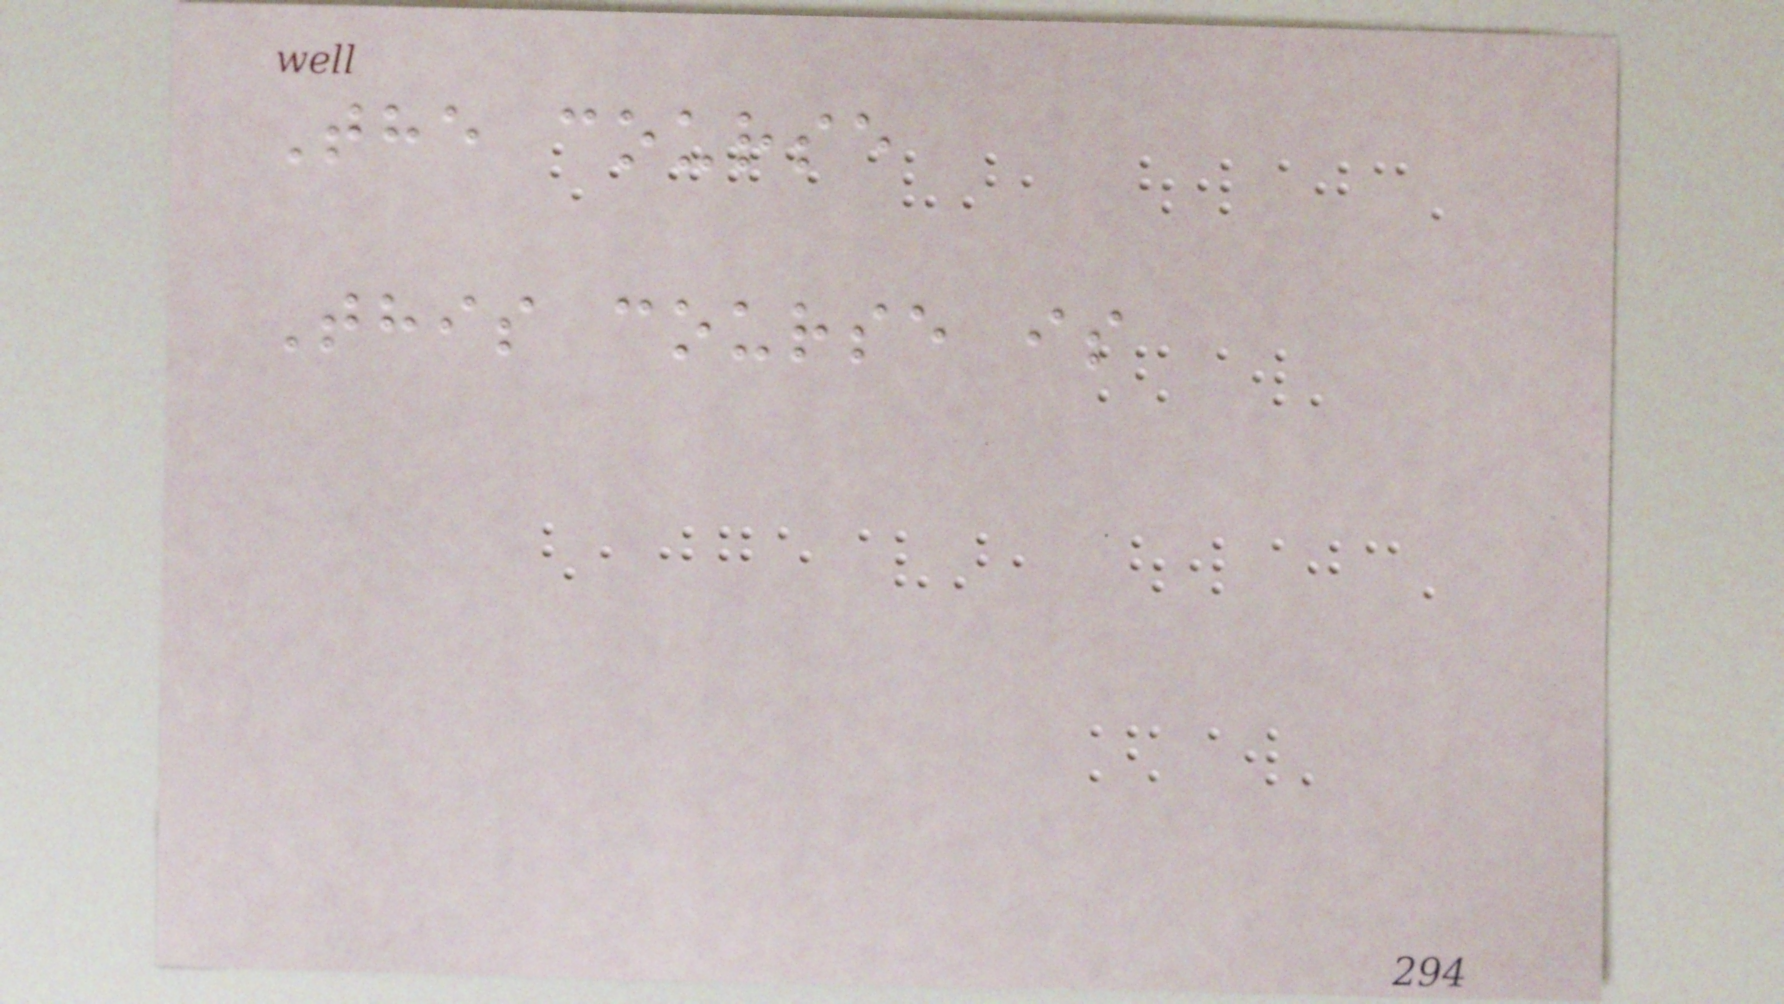The course
This course is
